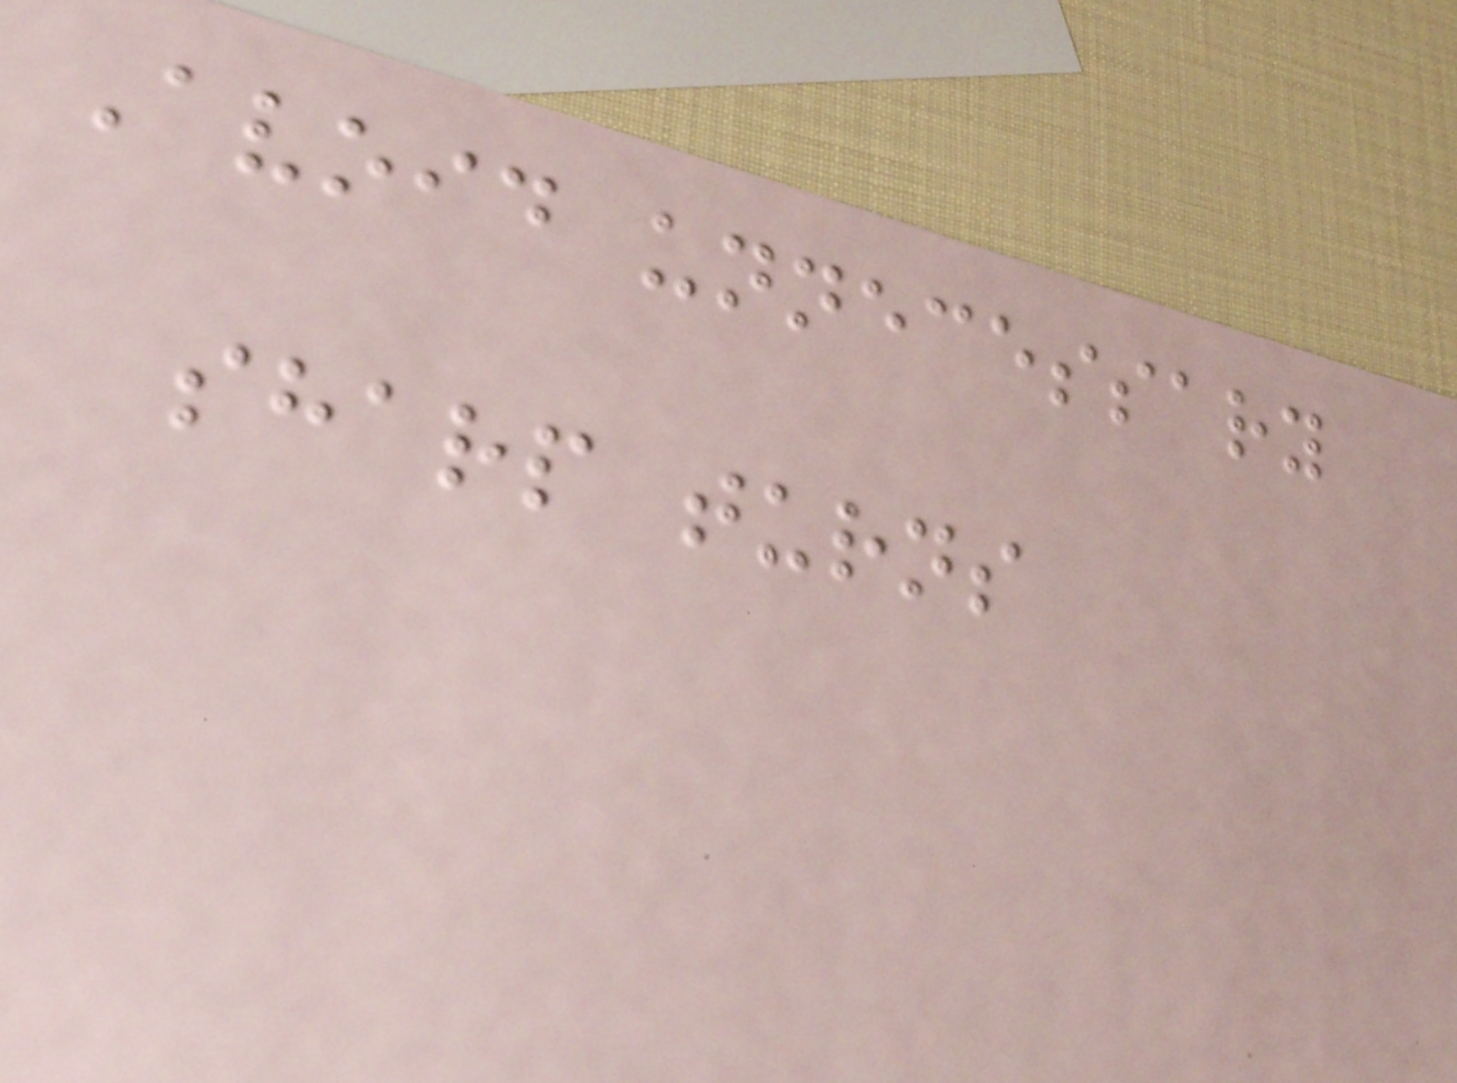Avoid unnecessary
sharp turns
